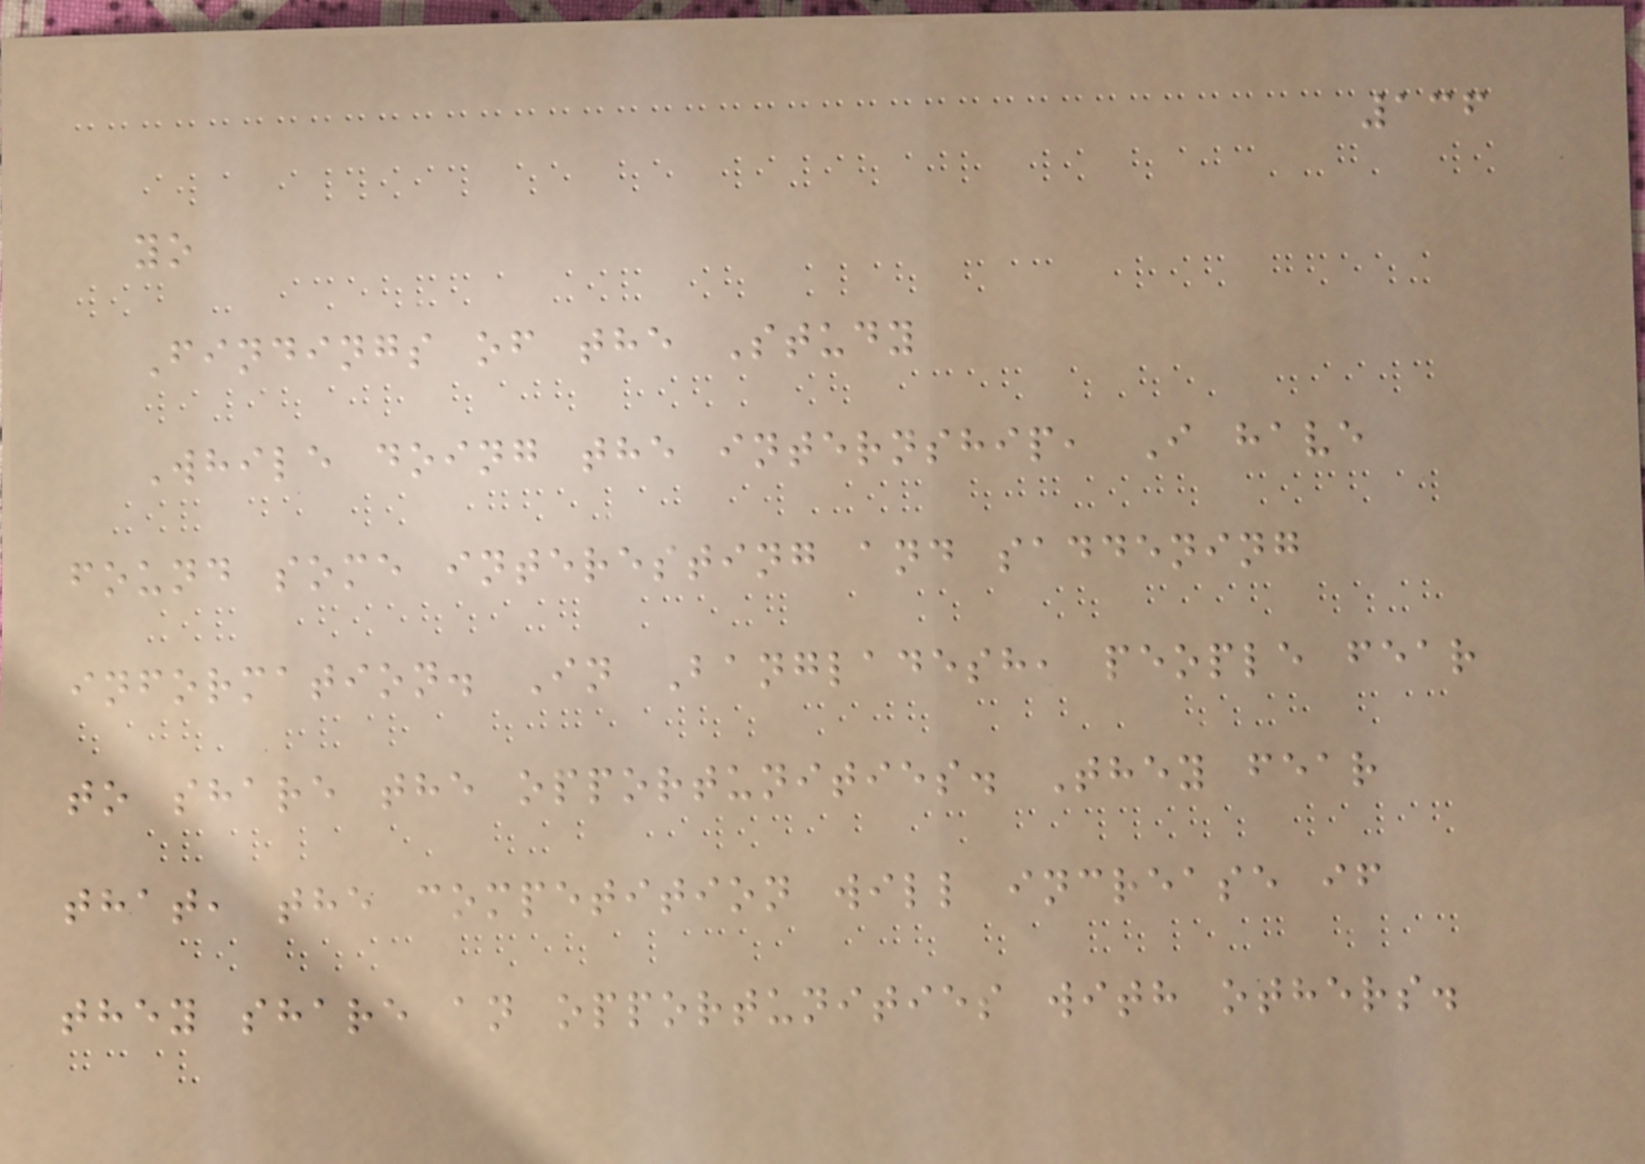136
yo
Findings of the Study
While doing the internship, I have
found some interesting and saddening
information. In Bangladesh, people fear
to share the opportunities. They fear
that, the competition will increase if
they share an opportunities with others.
